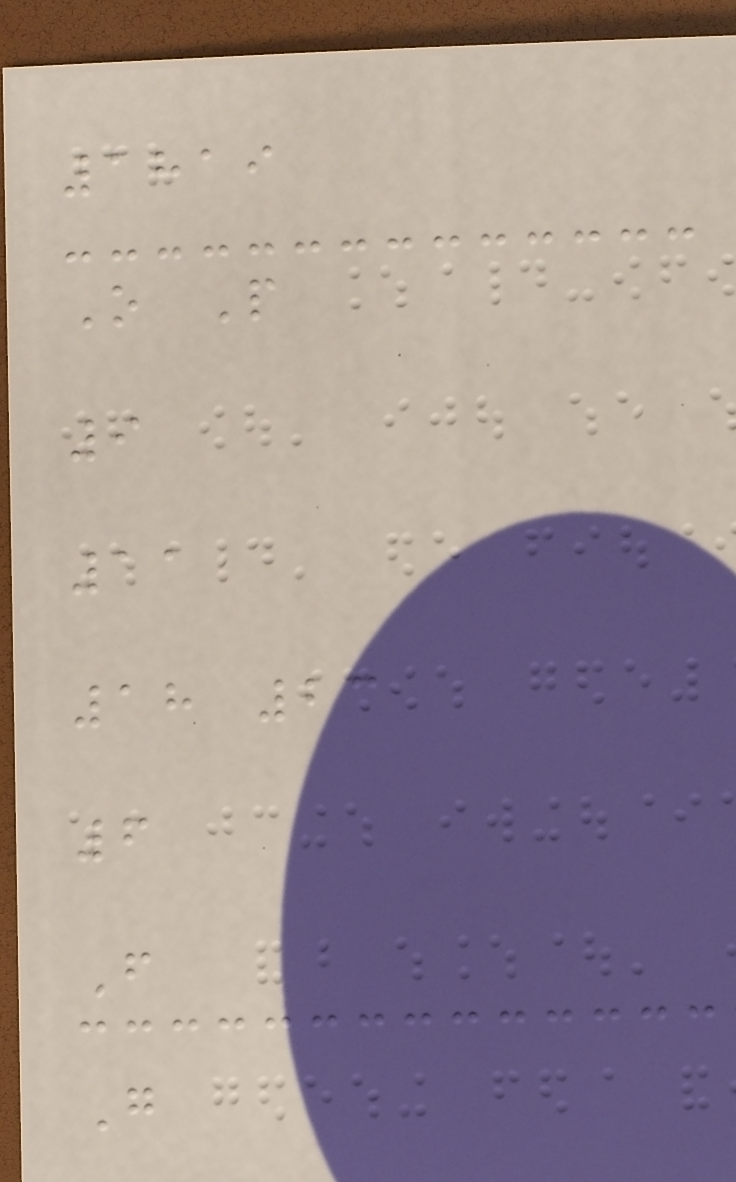1819
O P
9
11
18 23
6
F
G
